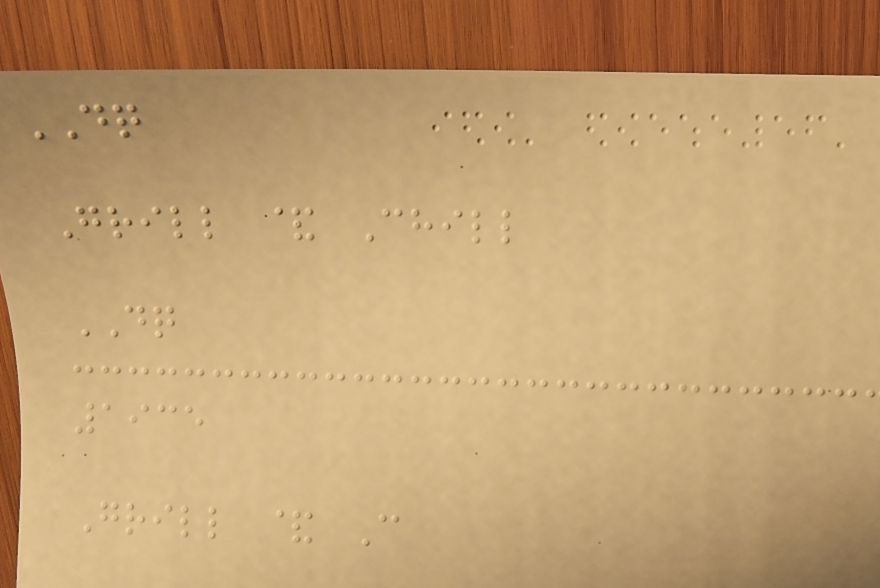DQ
Grill & Chill
DQ
1935
Grill & C
